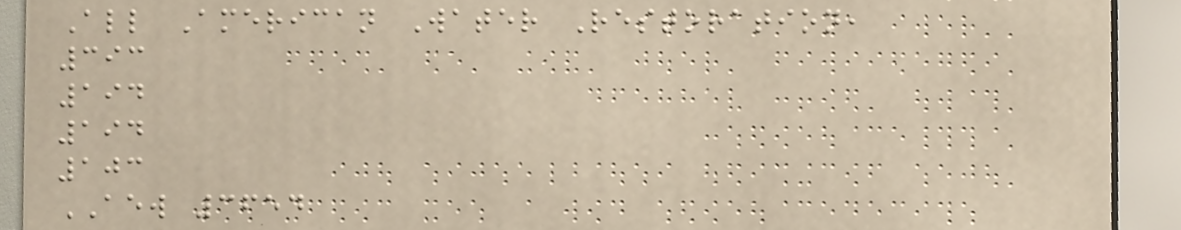All American Water Restoration,
393
194
194
103
AEW 3654
